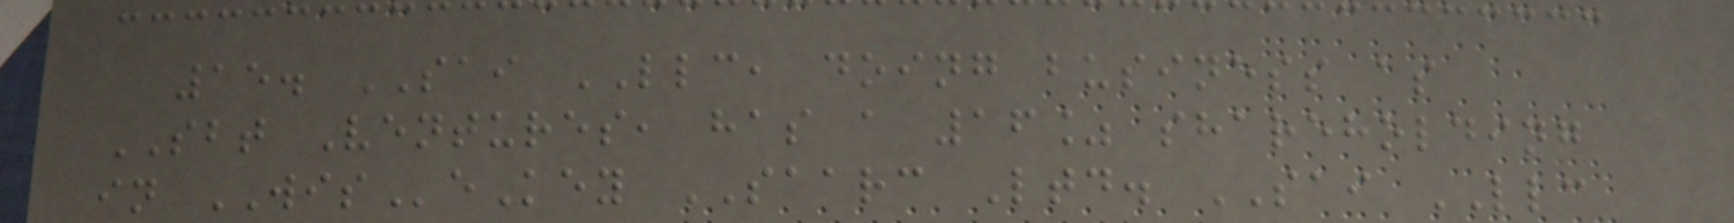15. SAI LLC, doing business as
SBT Ventures, has a 16% shareholding
in WISeKey SAARC Ltd. SAI LLC
